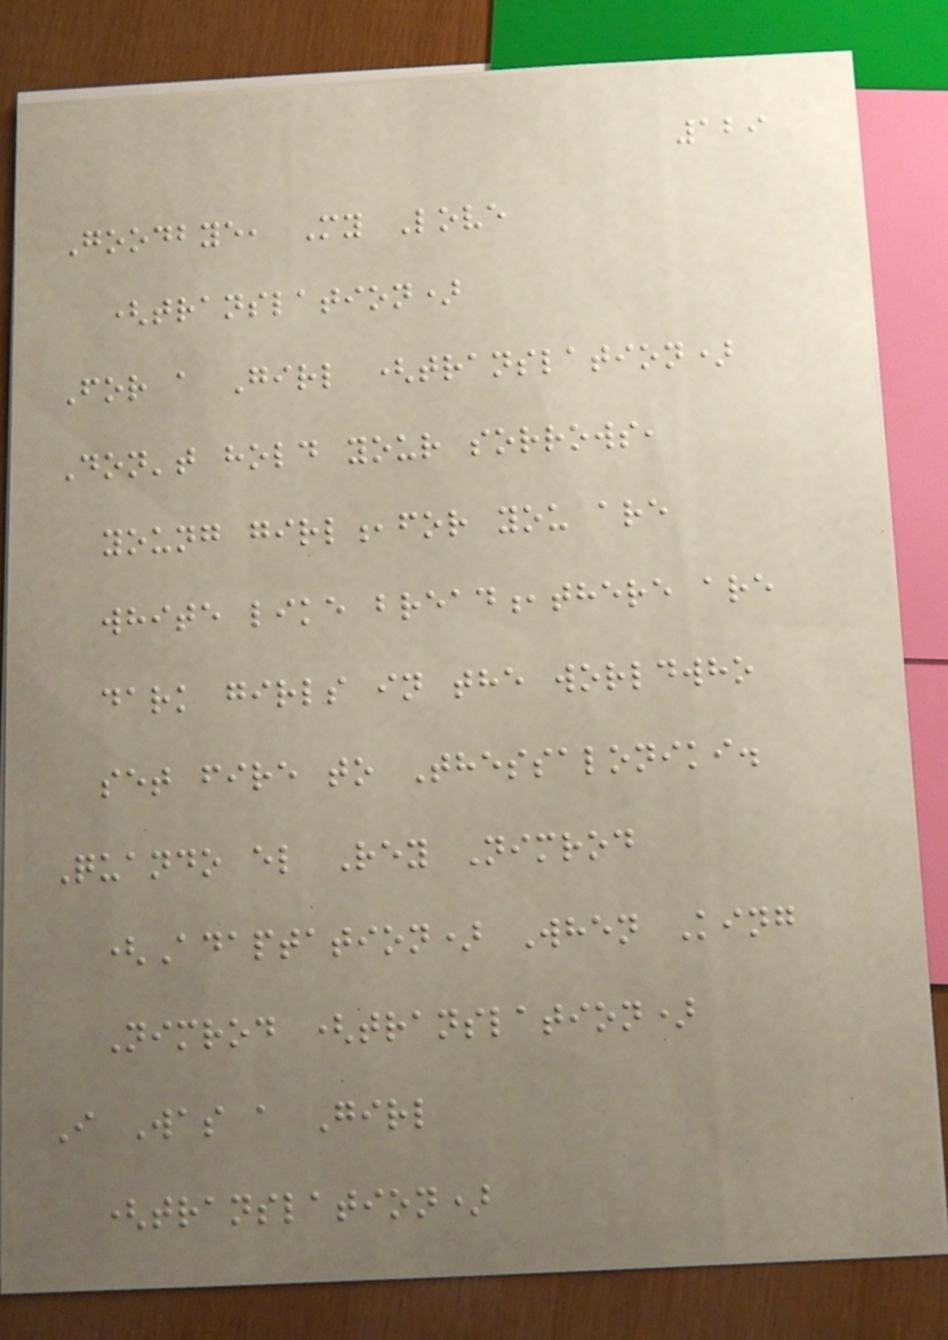129
Goodbye, My Love
(translation)
For a Girl (translation)
Don't hold your sorrows,
young girl,for you are
white like bread,there are
dark girls in the worldwho
set fire to Thessaloniki.
Quando el Rey Nimrod
(Adaptation) When King
Nimrod (translation)
I Was a Girl
(translation)
